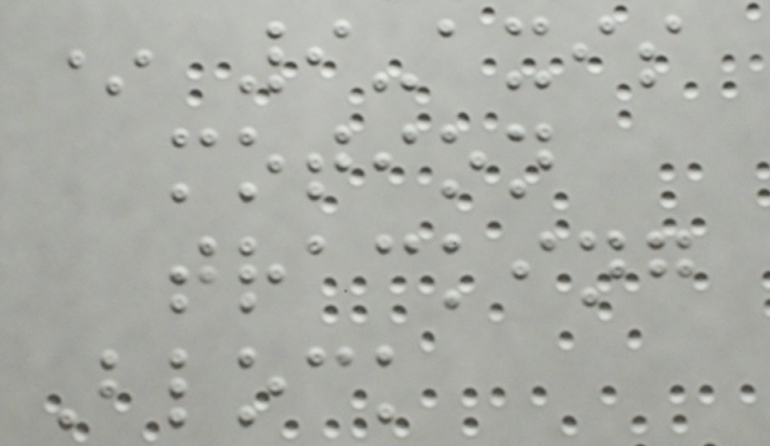* 9-axis
motion
tracking
Block
